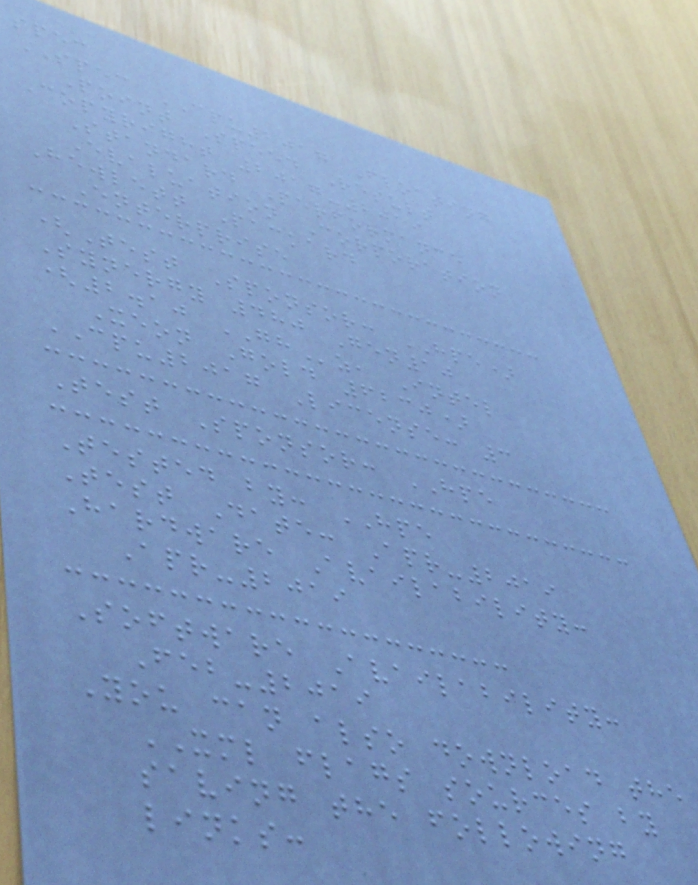spec
SPEC CPU2017 Floating
Point Speed Result
Copyright 2017-2019
Standard Performance
Evaluation Corporation
Hewlett Packard
Enterprise
(Test Sponsor: HPE)
Synergy 480 Gen10
(2.10 GHz, Intel
Xeon Gold 6230)
CPU2017 License: 3
Test Sponsor: HPE
Tested by: HPE
Test Date: Apr-2019
Hardware Availability:
Apr-2019
Software Availability:
Feb-2019
You can also download the
XML flags sources by
saving the following
links:
